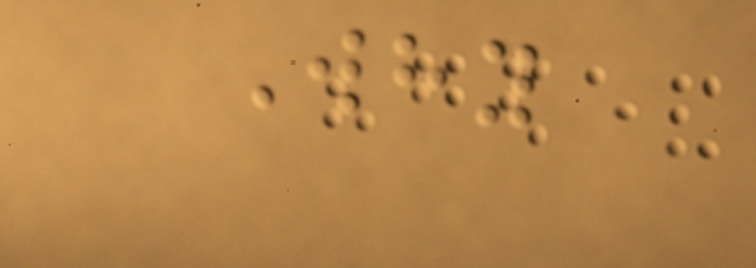Why
